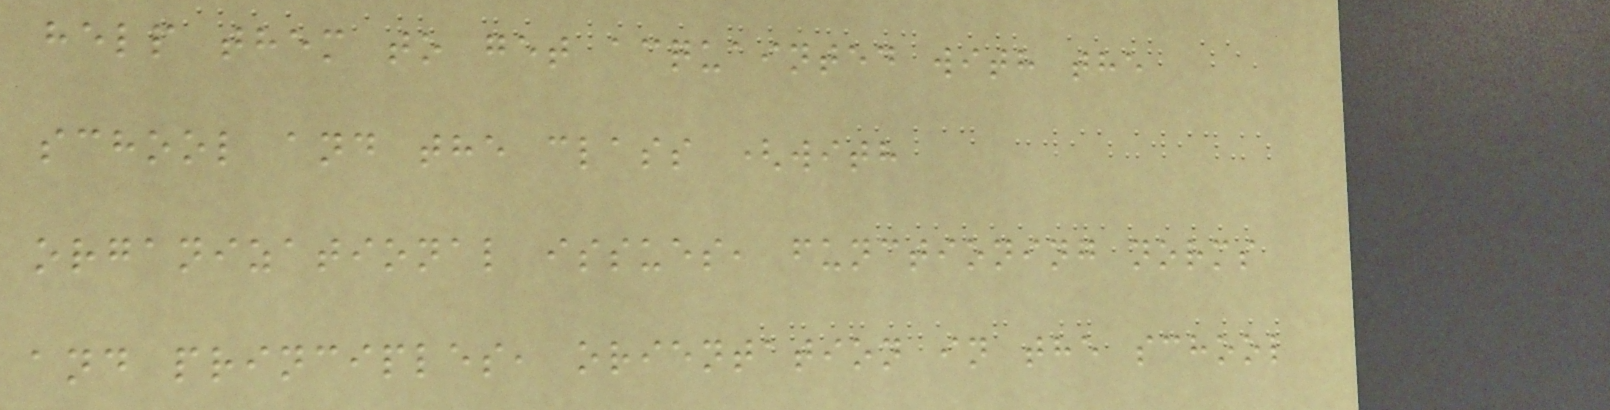help them to get acquainted with the
school and the class (with
organizational issues, functioning norms
and principles, orientation in the school
